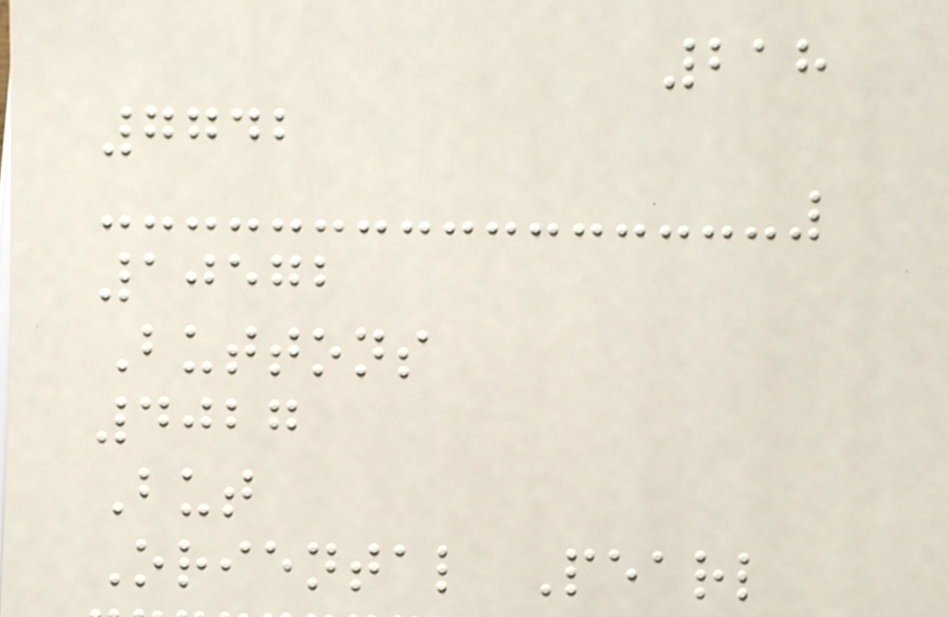218
7742
10572
Buttons
4027
But
Oriental Pearl
